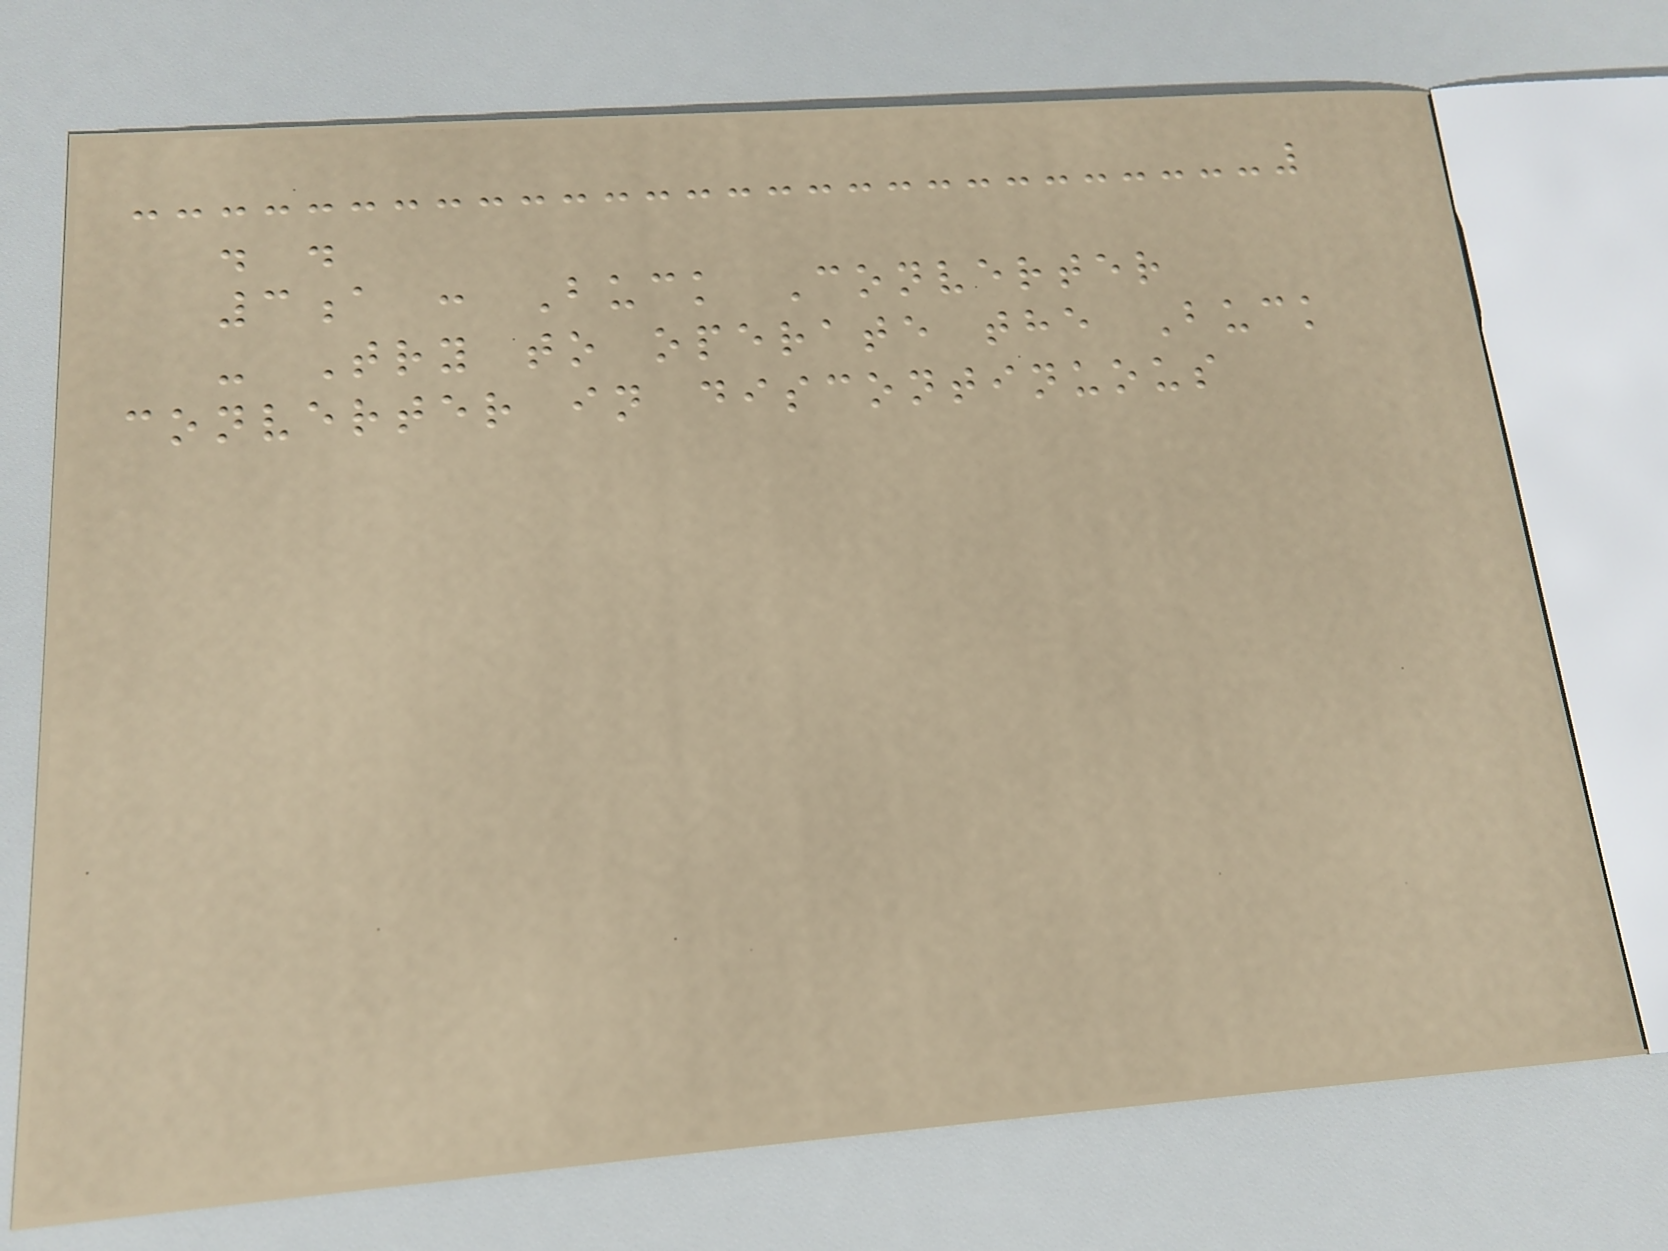. .
3a : Buck Converter
- Try to operate the Buck
converter in discontinuous
